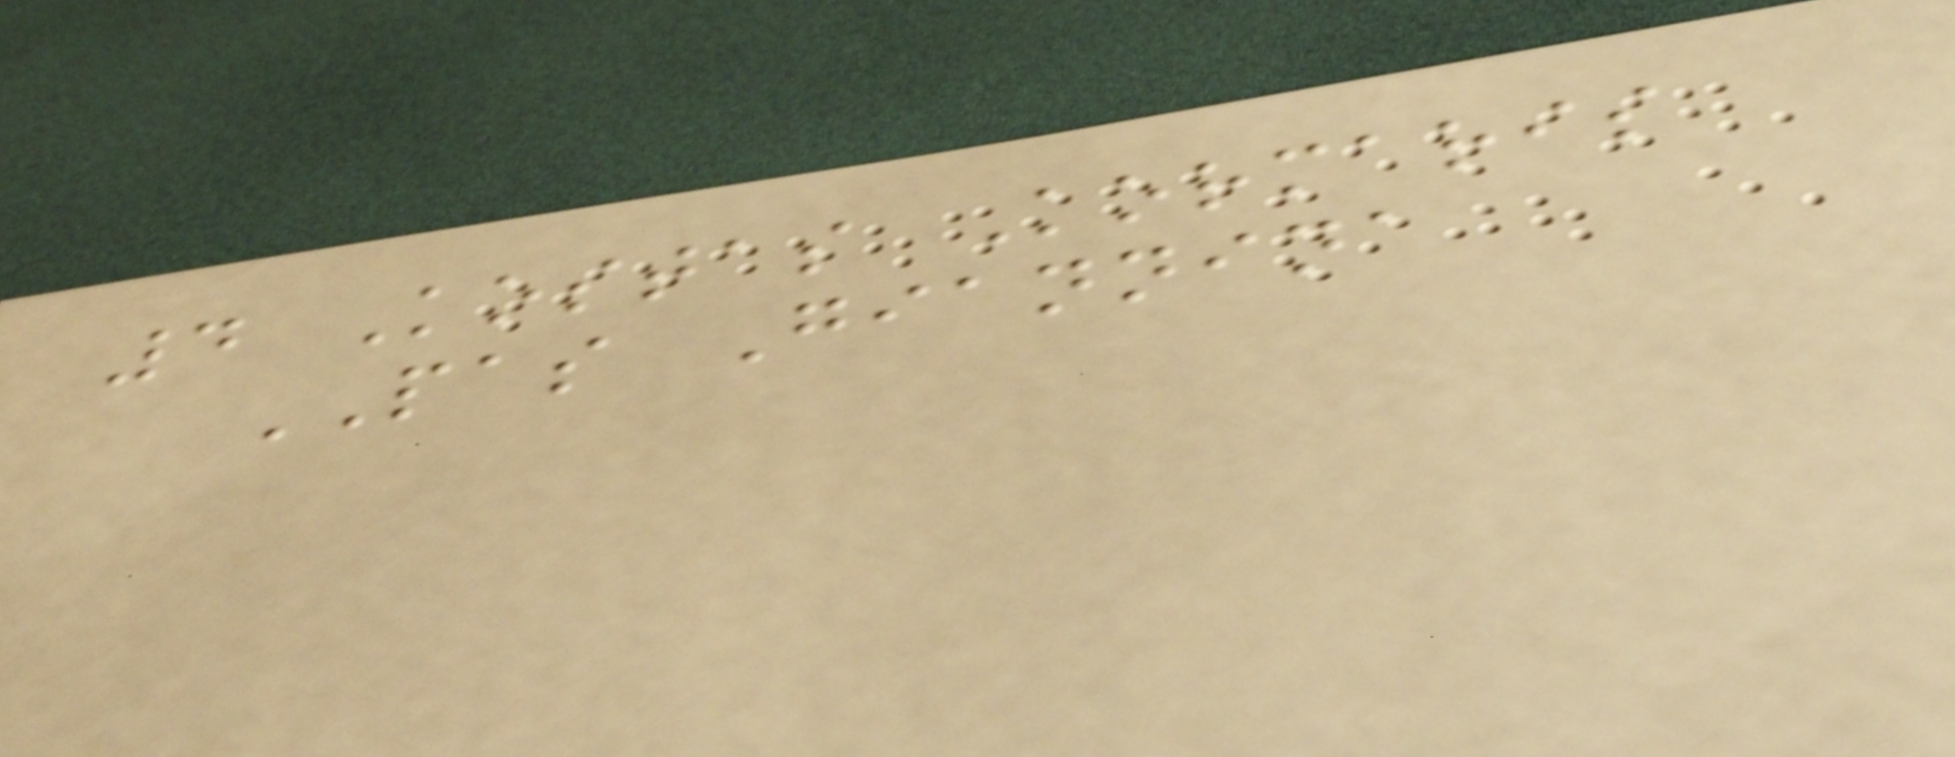4 Kostas Kormaris
PAS Giannina
